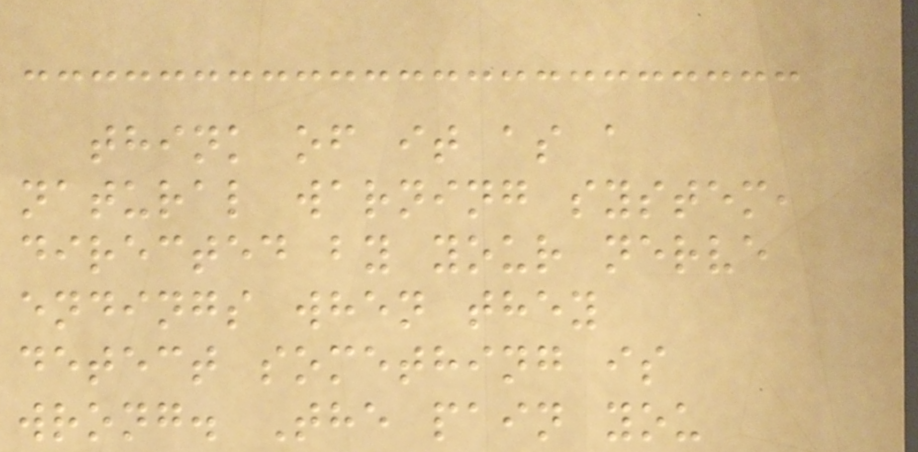think of it as a
natural warning system,
directed by your nerve
endings when they
detect something is
wrong. The pain you
